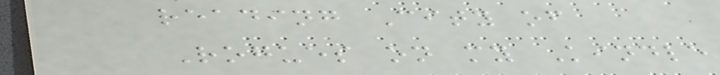reading City of
Rogues on my Kindle
